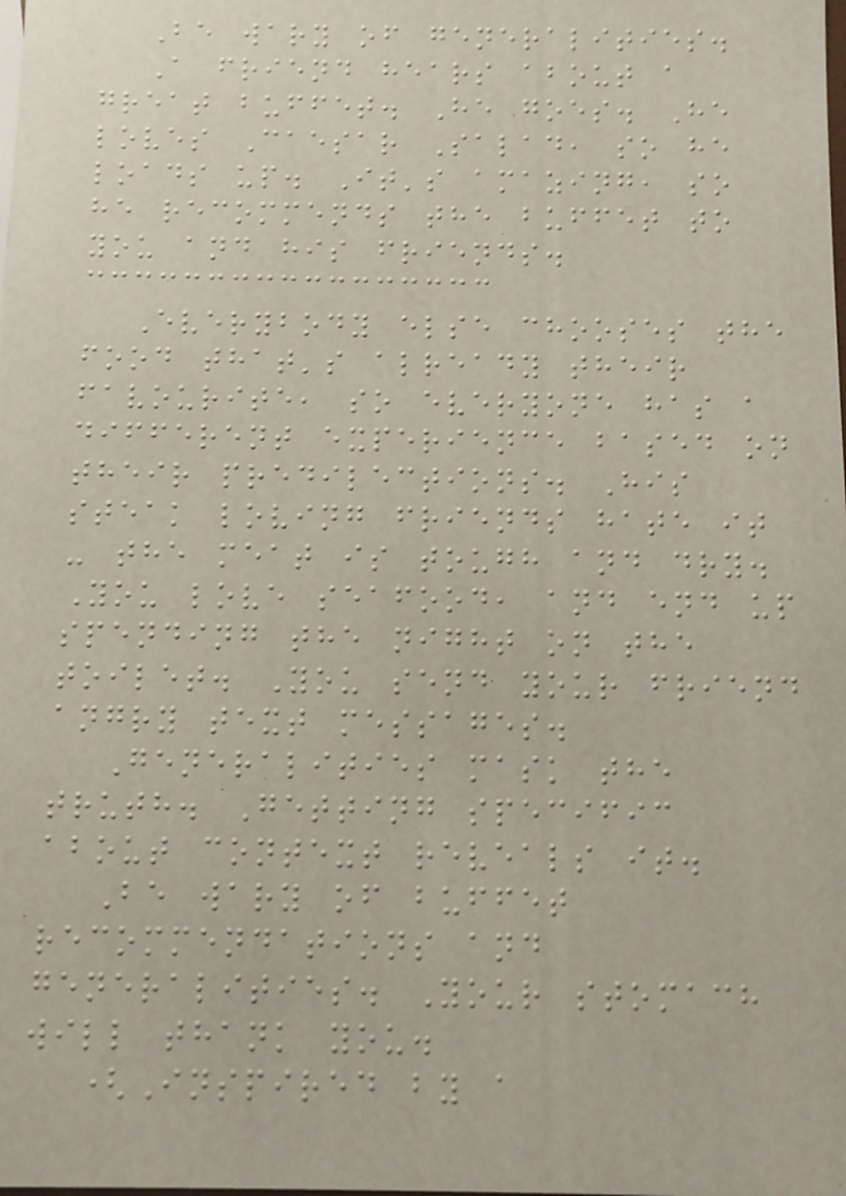Be wary of generalities.
A friend hears about a
great buffet. He goes. He
loves Caesar Salad, so he
loads up. It's amazing, so
he recommends the buffet to
you and his friends.
Everybody else chooses the
food that's already their
favourite, so everyone has a
different experience based on
their predilections. His
steak loving friends hate it
- the meat is tough and dry.
You love seafood, and end up
spending the night on the
toilet. You send your friend
angry text messages.
Generalities mask the
truth. Getting specific
about context reveals it.
Be wary of buffet
recommendations and
generalities. Your stomach
will thank you.
(Inspired by a
